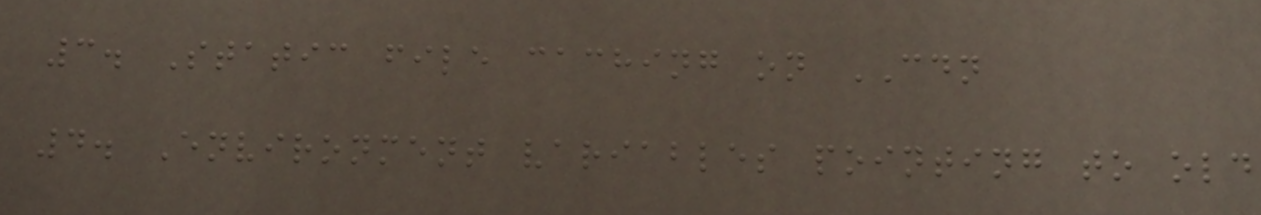3. Static file caching on CDN
4. Environment variables pointing to old
